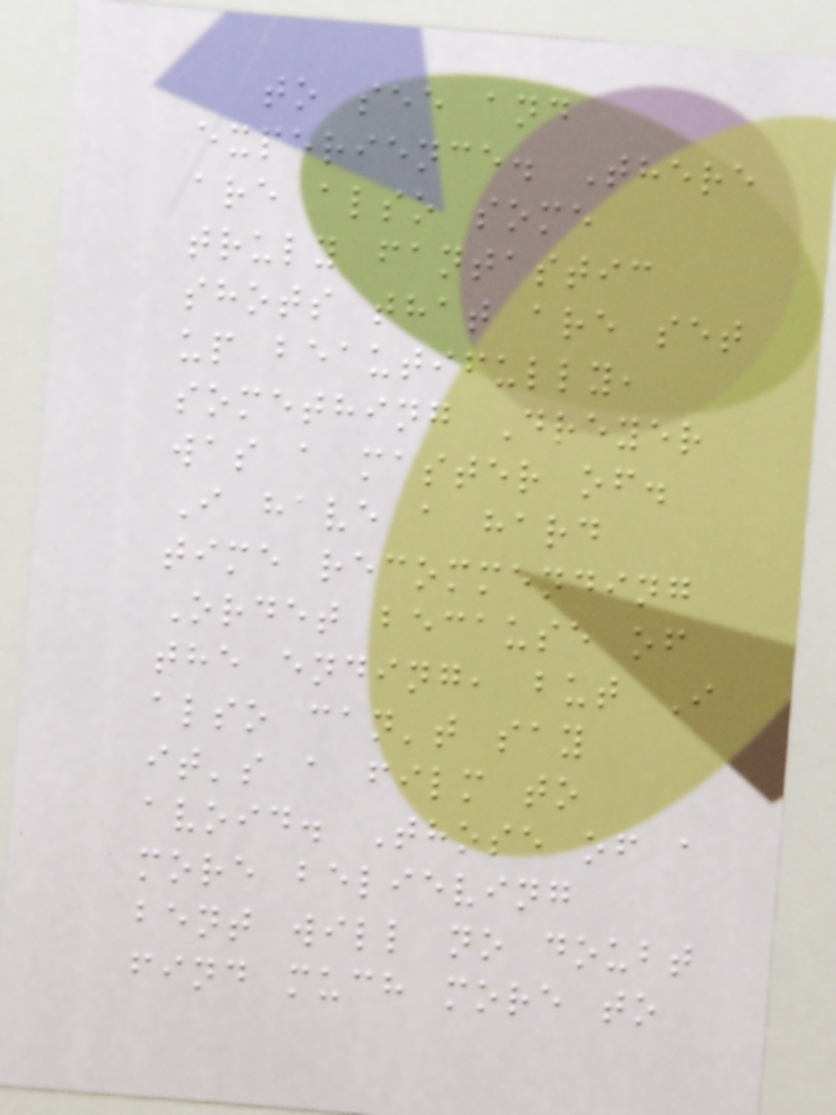to see and
experience. There
are also some
truly fantastic
shots that are set
up beautifully,
something Dreyer
was a master of.
I have a hard
time recommending
Ordet because of
the ending, but I
also can't say
it's a film to
avoid. Those of a
more believing
bent will no doubt
find much more to
